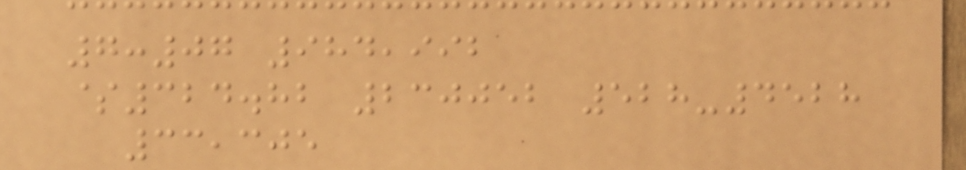7:07 984,992
$324.82 230052 528-4528
33,305
